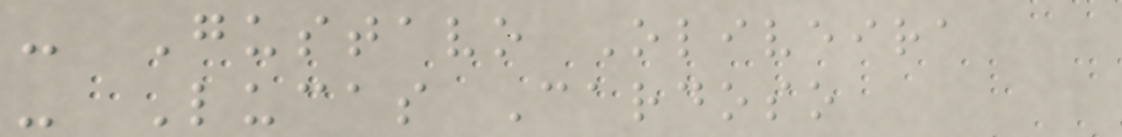- Gustavo Oliveira
- Lucas Cardoso
